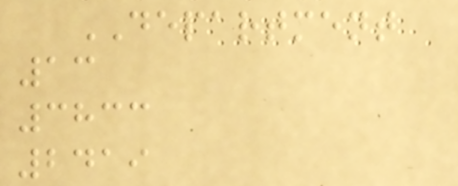DEPARTMENT
13
3833
2419
